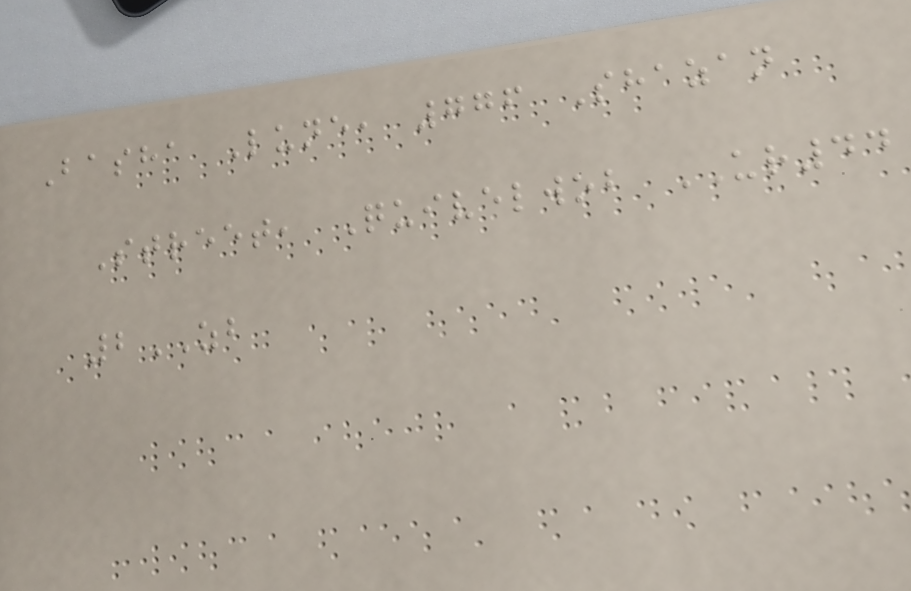Basha Lune, 776 Shazan
Street, Quivelwob UR44
2ZB
